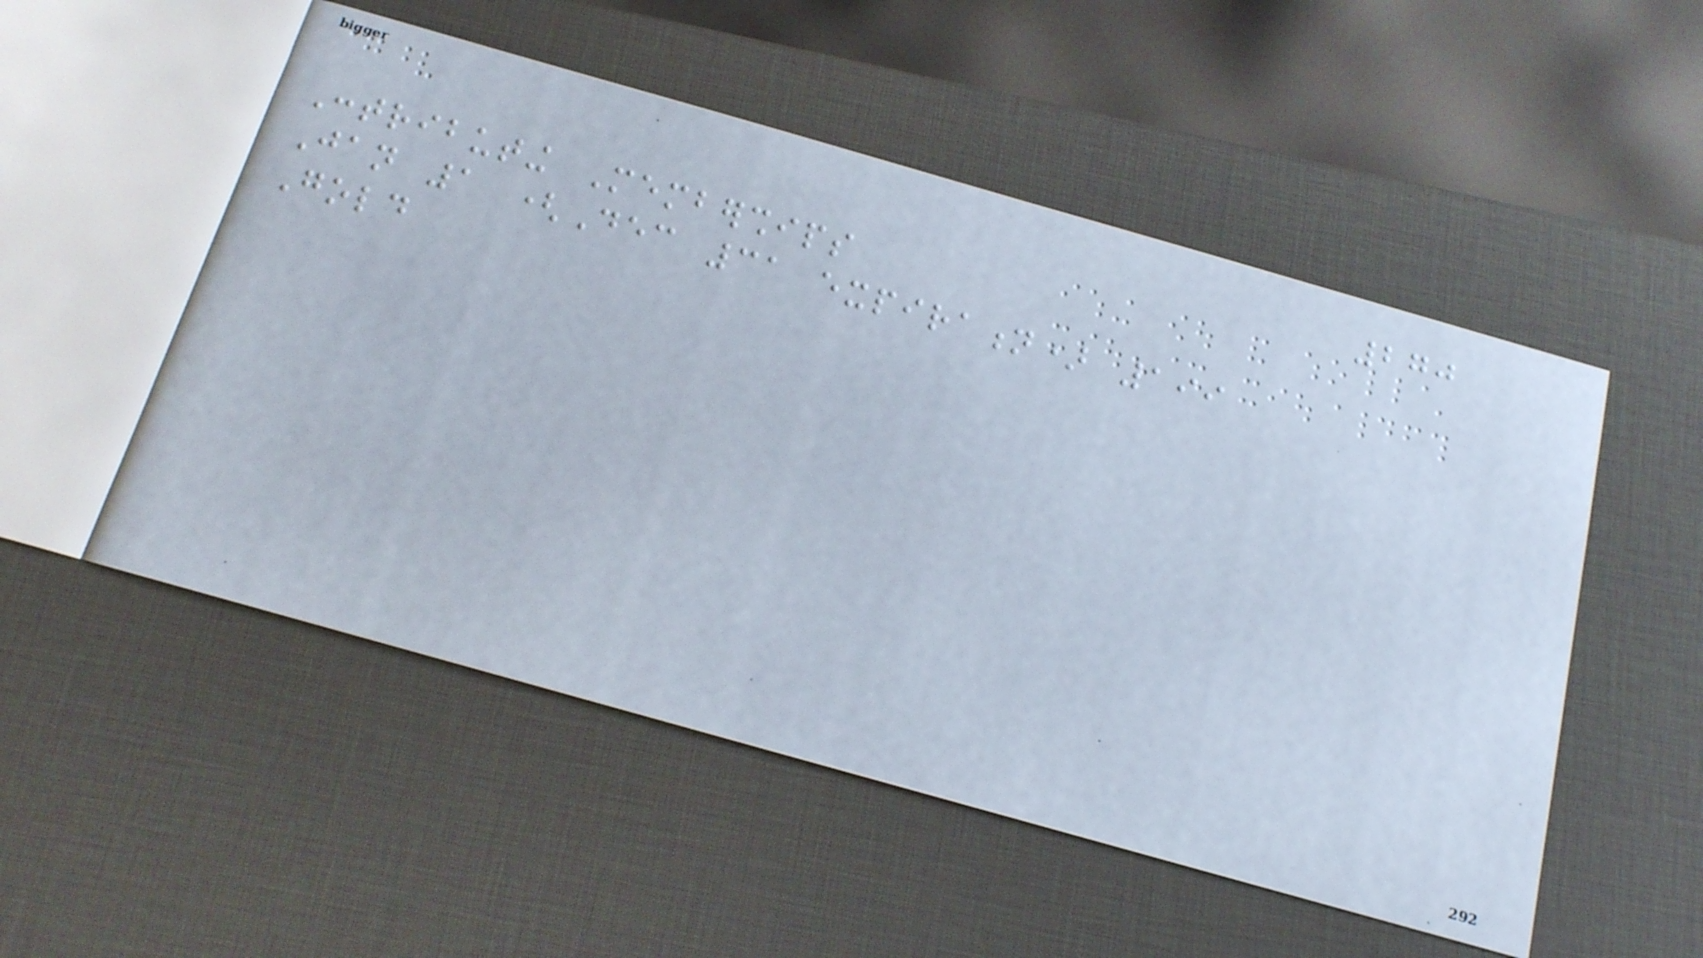270
Contributing Memberships
Jan 1 (Dec 31 expiration) 199
Gold
